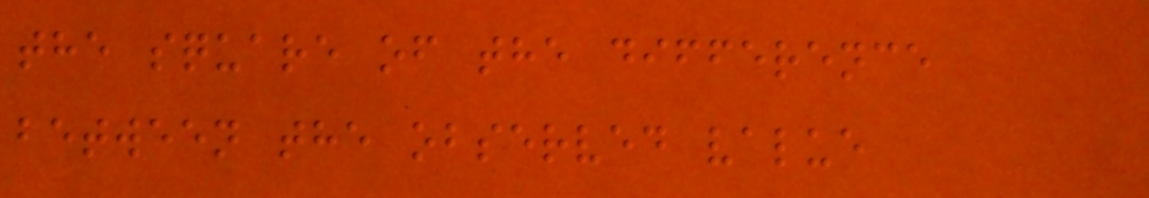the square of the difference
between the observed value
